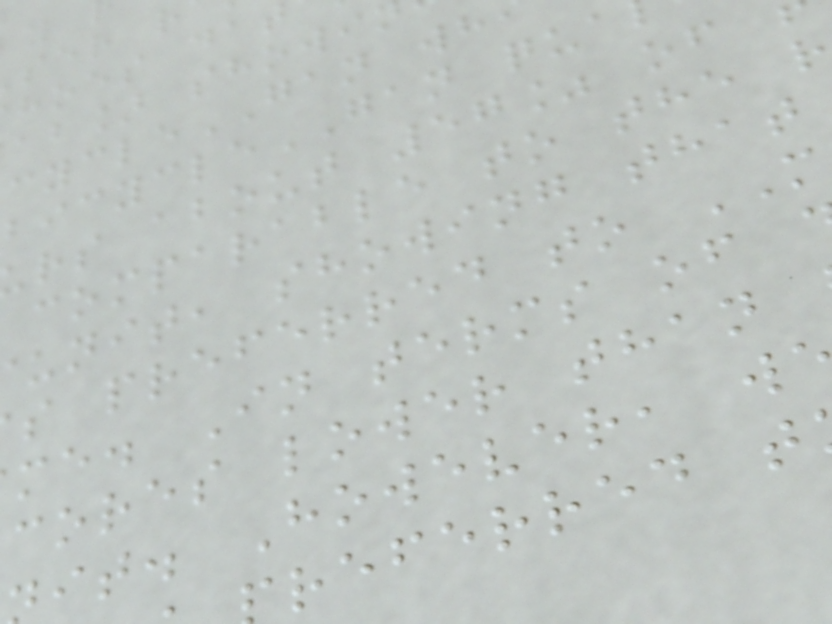ab] showi
cycleGAN wh
icycleGAN qua
rs about 57% of
comparable to the r
unit, showing that
s preferred to
me. In terms of
cores lower than
it. However, w
referred t
